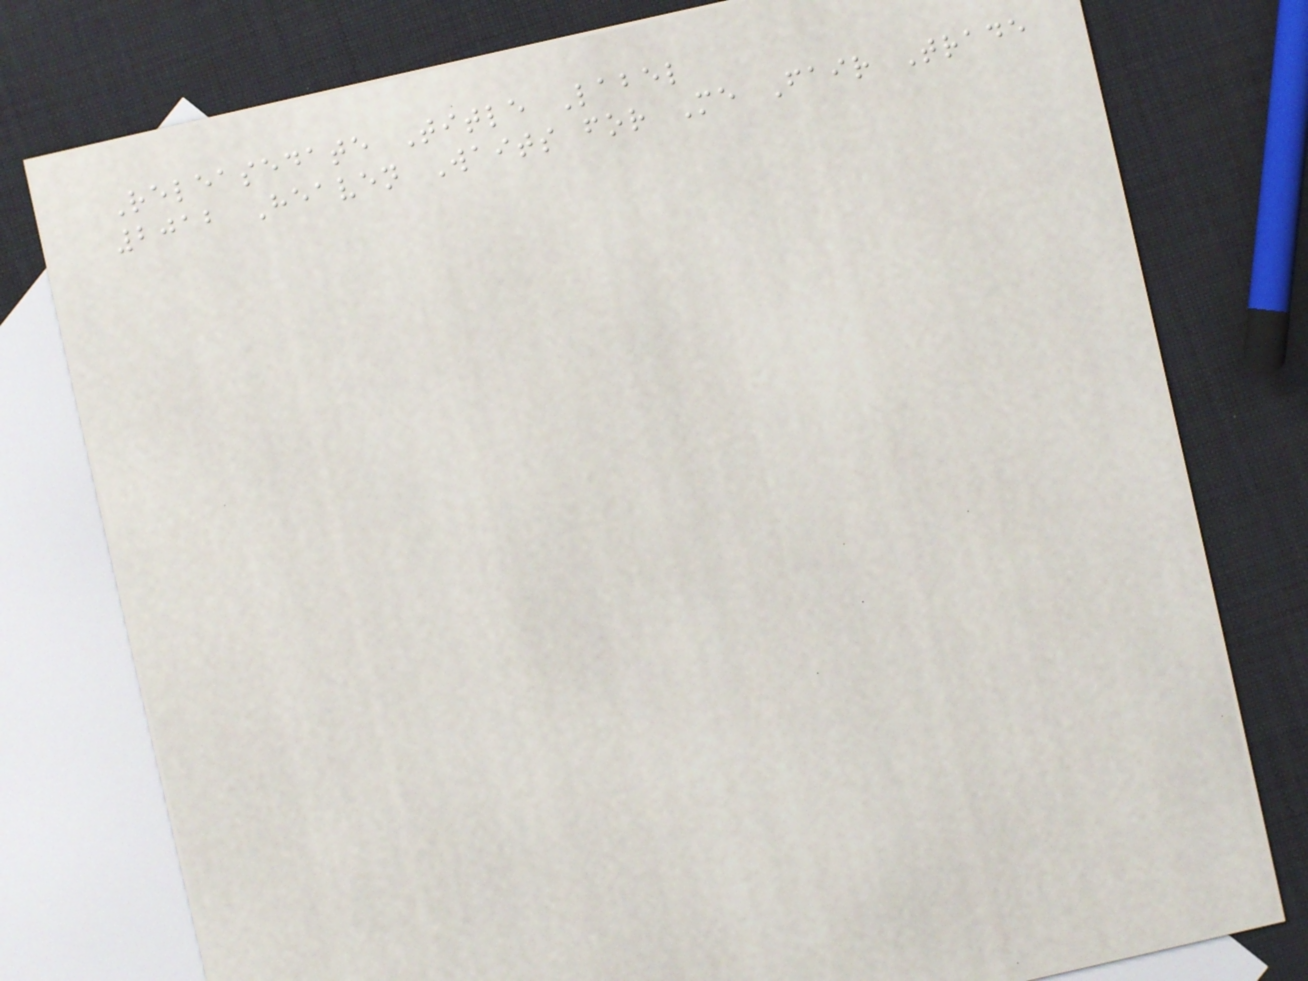Releasedate Title Label
2012 Heaven Waits for Me Fair Trade
